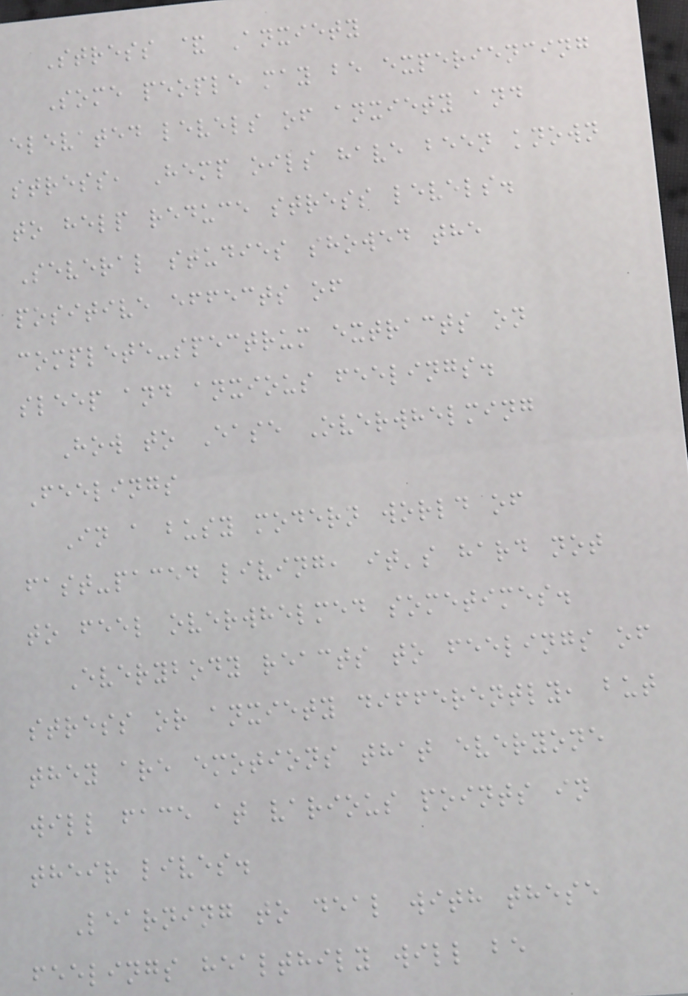Stress & Anxiety
Some people may be experiencing
elevated levels of anxiety and
stress, Hemp oils have been known
to help reduce stress levels.
Several studies showed the
positive effects of
complete-spectrum extracts on
sleep and anxious feelings.
How to Ease Overwhelming
Feelings
In a busy modern world of
fast-paced living, it's hard not
to feel overwhelmed sometimes.
Everybody reacts to feelings of
stress or anxiety differently, but
they are emotions that everyone
will face at various points in
their lives.
Learning to deal with these
feelings healthily will be
